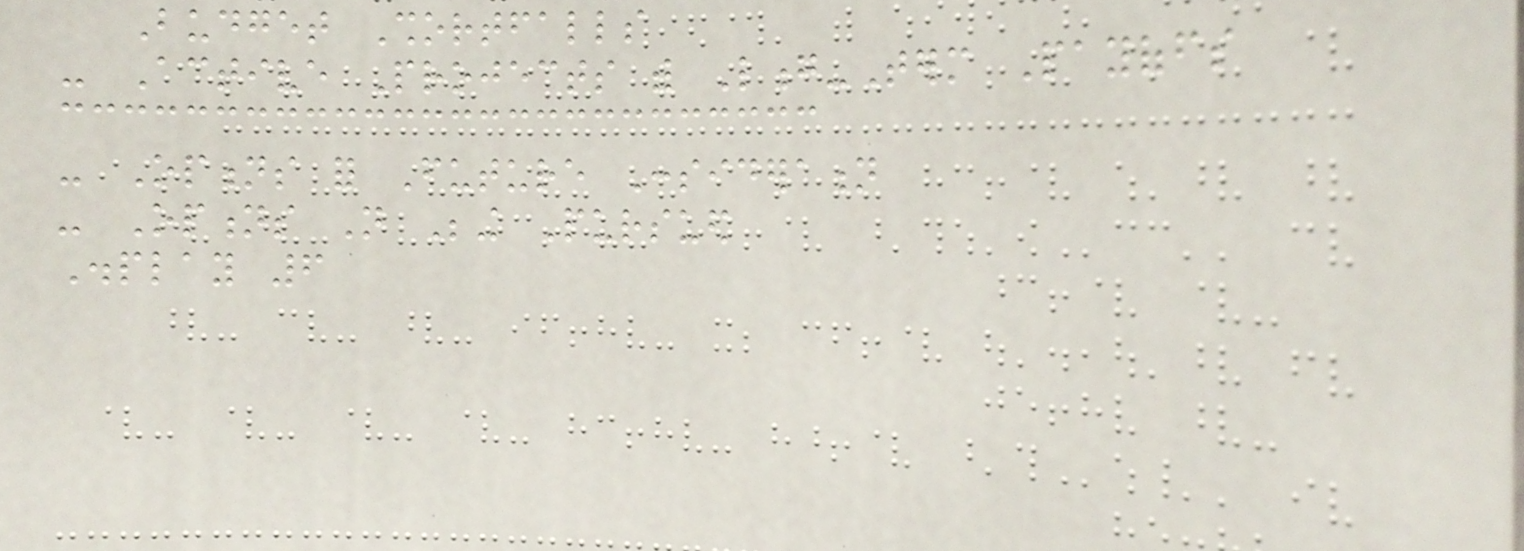Budget Shortfalls
- Active Projects with Long-Term Payoffs
- Options for Future Consideration
- Options Not Being Pursued
Display 6
